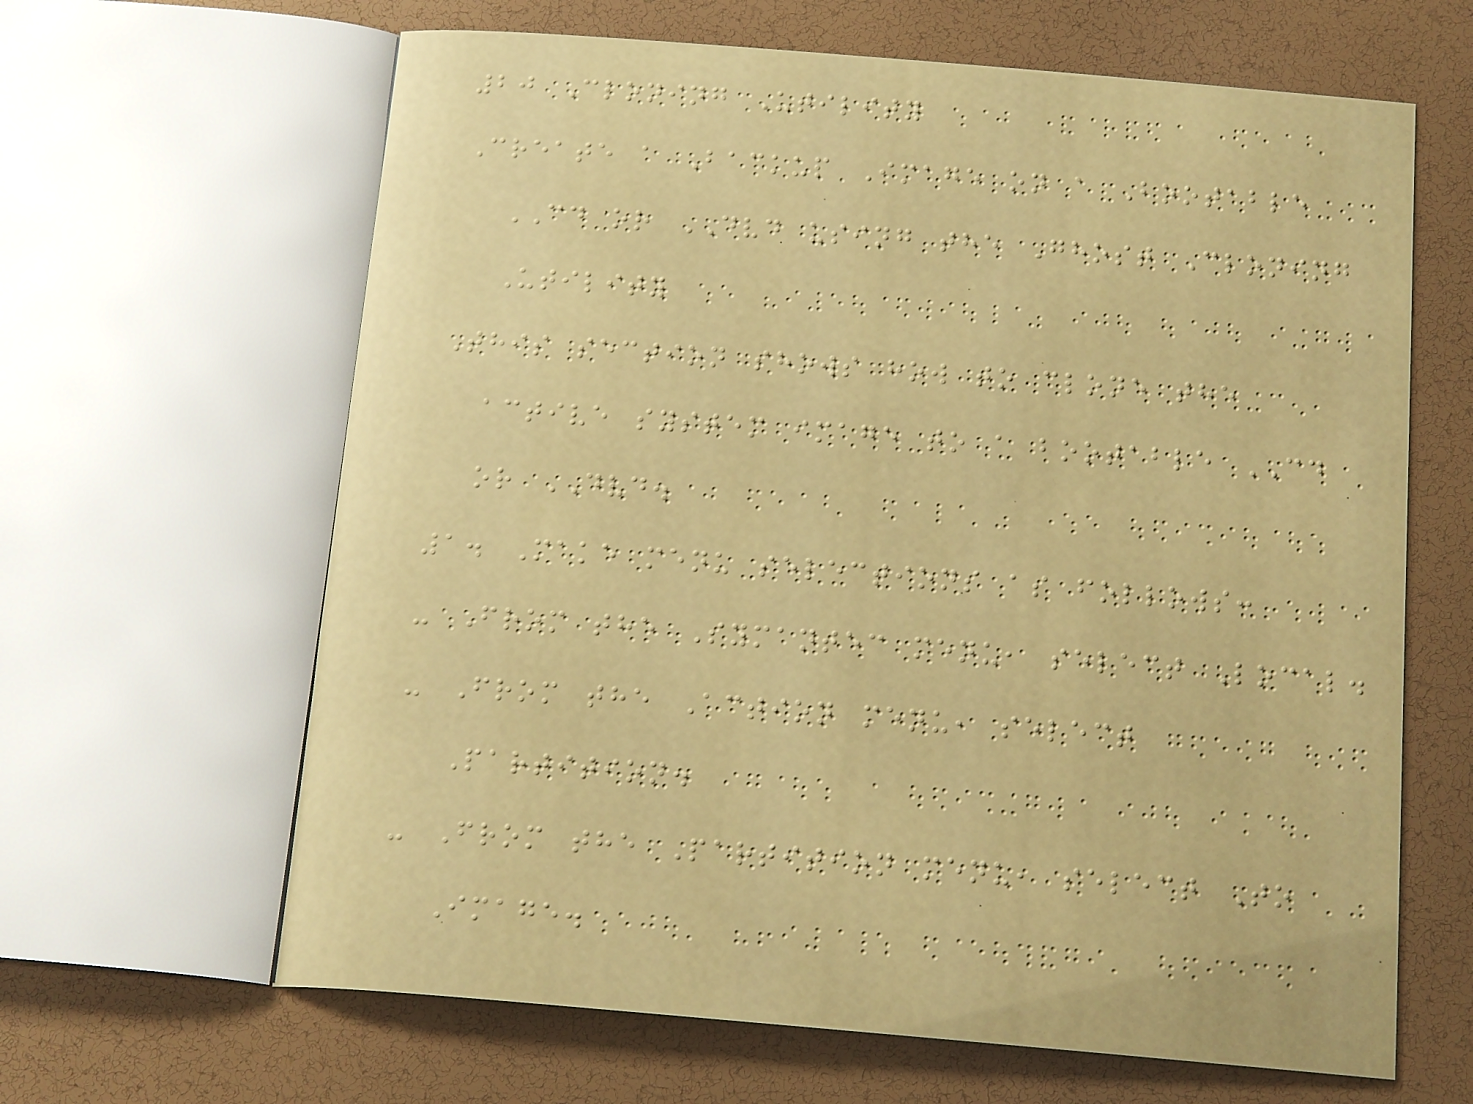20 Cloning Utility
Create a Backup Image on a Bootable
CD or DVD using the Ghost Cloning
Utility
This section shows how to clone the
active system image to a bootable CD
or DVD.
1. Make menu selections as follows:
- From the Symantec menu, select Local.
- From the Action menu, select
Partition.
- From the Partition menu, select To
Image.
